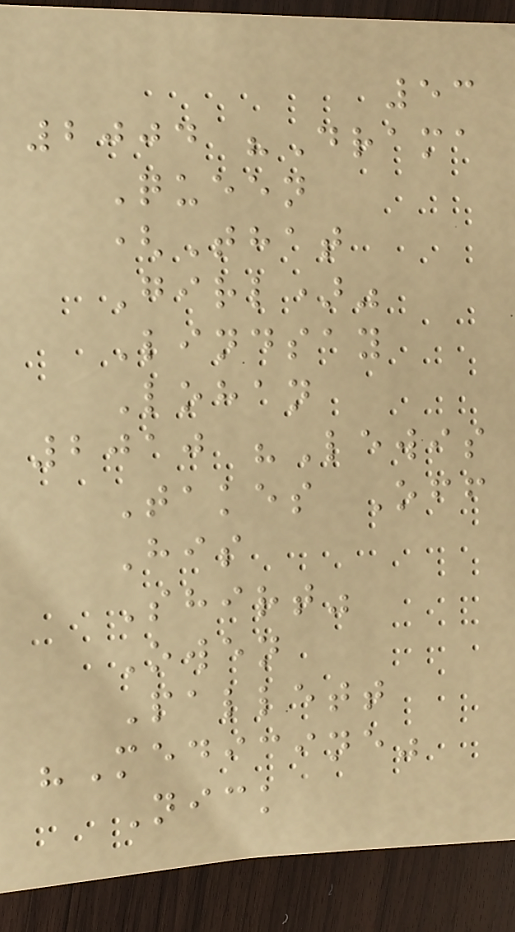53
2004 "Drama
Queen
(That
Girl)"
Lindsay
Lohan
2010 "Lewis
Takes Off
His
Shirt"
Owen
Pallett
"Medicine"
Nick
